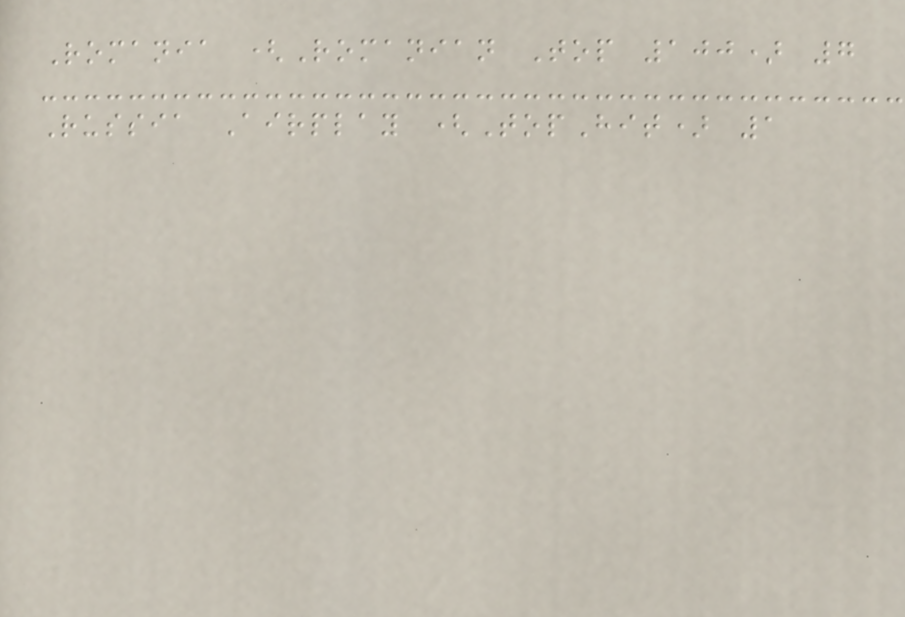Romania (Romanian Top 100) 7
Russia Airplay (TopHit) 1
